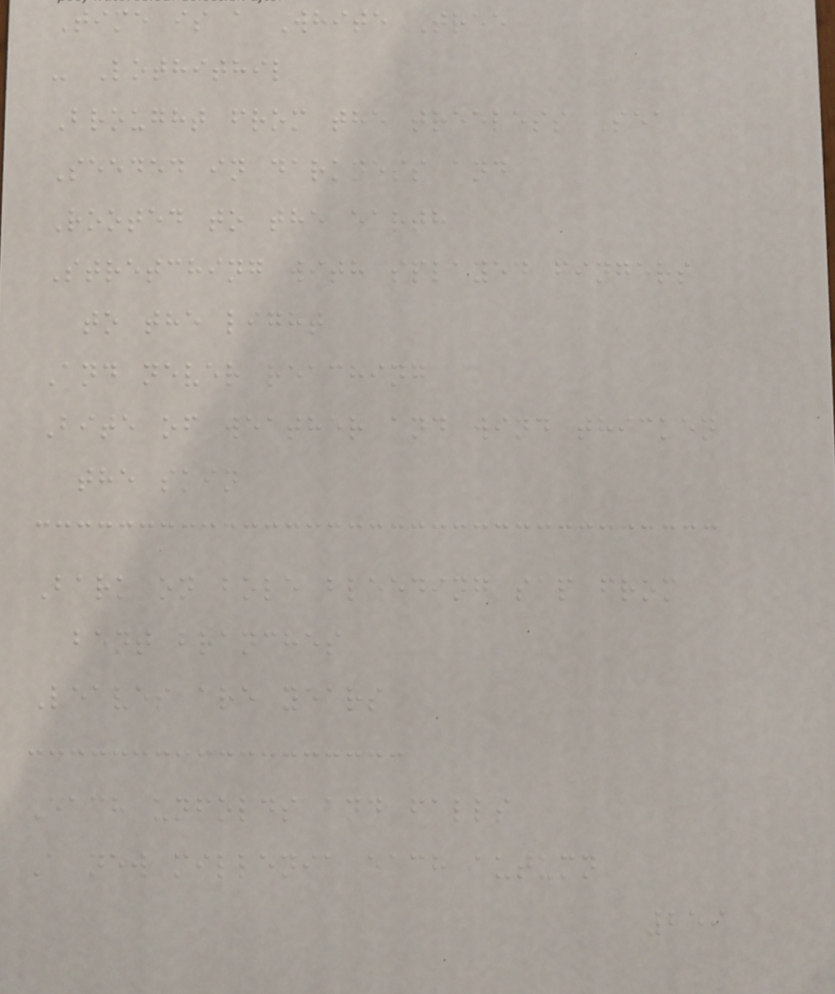Time is a White Tree
- Lothithil
Brought from the treeless Sea
Seeded in darkness and
Rooted to the earth
Stretching with splayed fingers
to the light
And never reaching
Bite of weather and wind thicken
the skin
Bark on bole bleeding sap from
bent branches
Leaves are years
Each unfolds and falls
A new millenia each autumn
259
